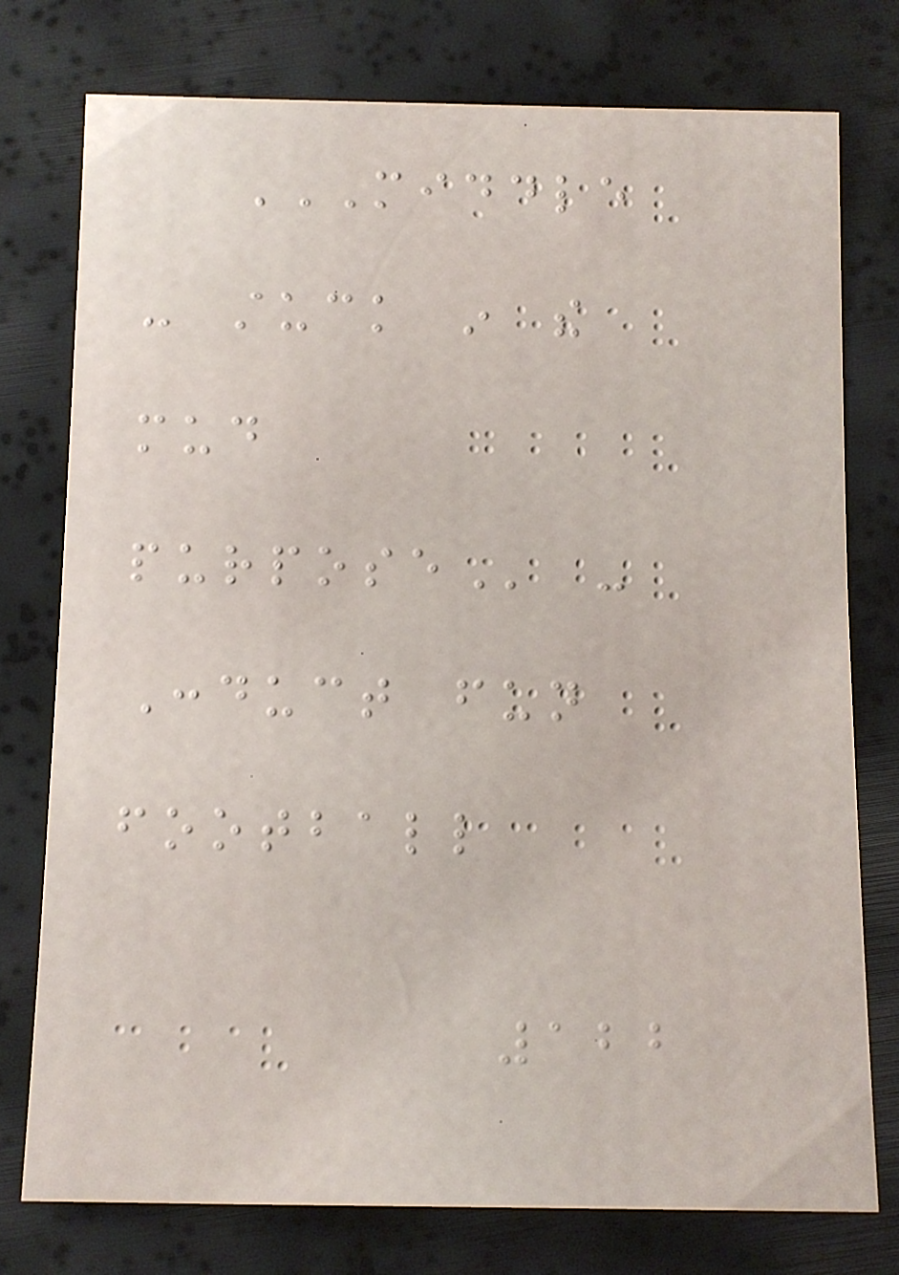MIDDLE
- STUCK IN THE
MUD
PURPOSE -
Conduct fun
football
122
